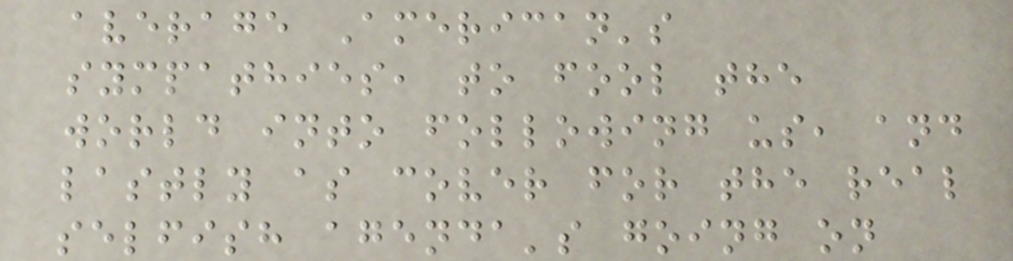average American's
sympathies, to fool the
world into following us, and
lastly as cover for the real
selfish agenda's going on
